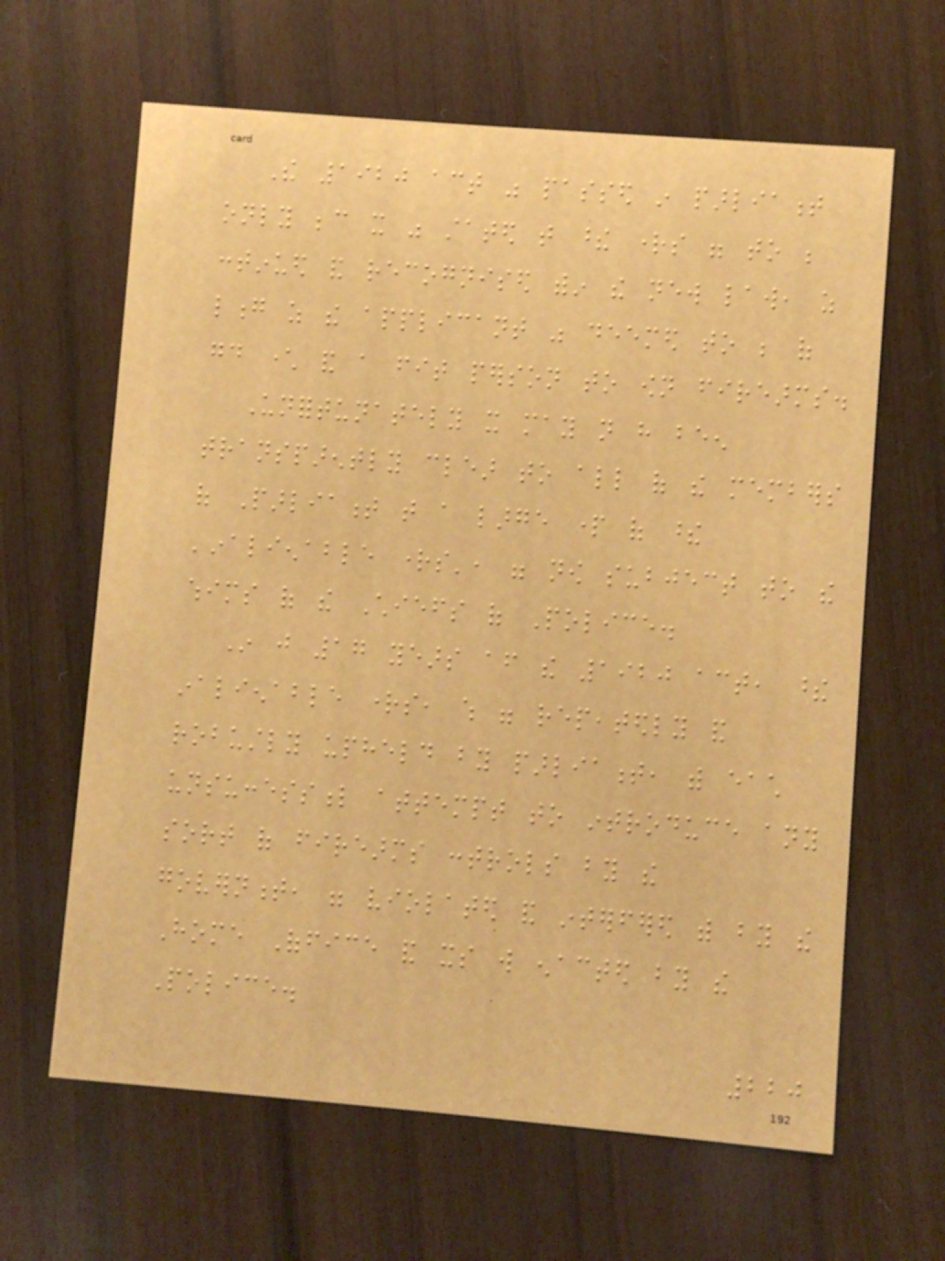The 1920 act was passed in parliament
only because it was stated that these rights were to be
continued and recognised within the new law, as
long as the applicant was deemed to be of
good character and a fit person to own firearms.
Unfortunately it may not have been
transparently clear to all of the members
of Parliament that a large part of these
'inalienable rights', were now subject to the
whims of the Chiefs of Police.
In just 17 years after the 1920 act, these
inalienable rights, which were repeatedly and
robustly upheld by parliament, with each
unsuccessful attempt to introduce any
sort of firearms controls by the
government, were violated and interfered with by the
Home Office and its will enacted by the
Police.
220
